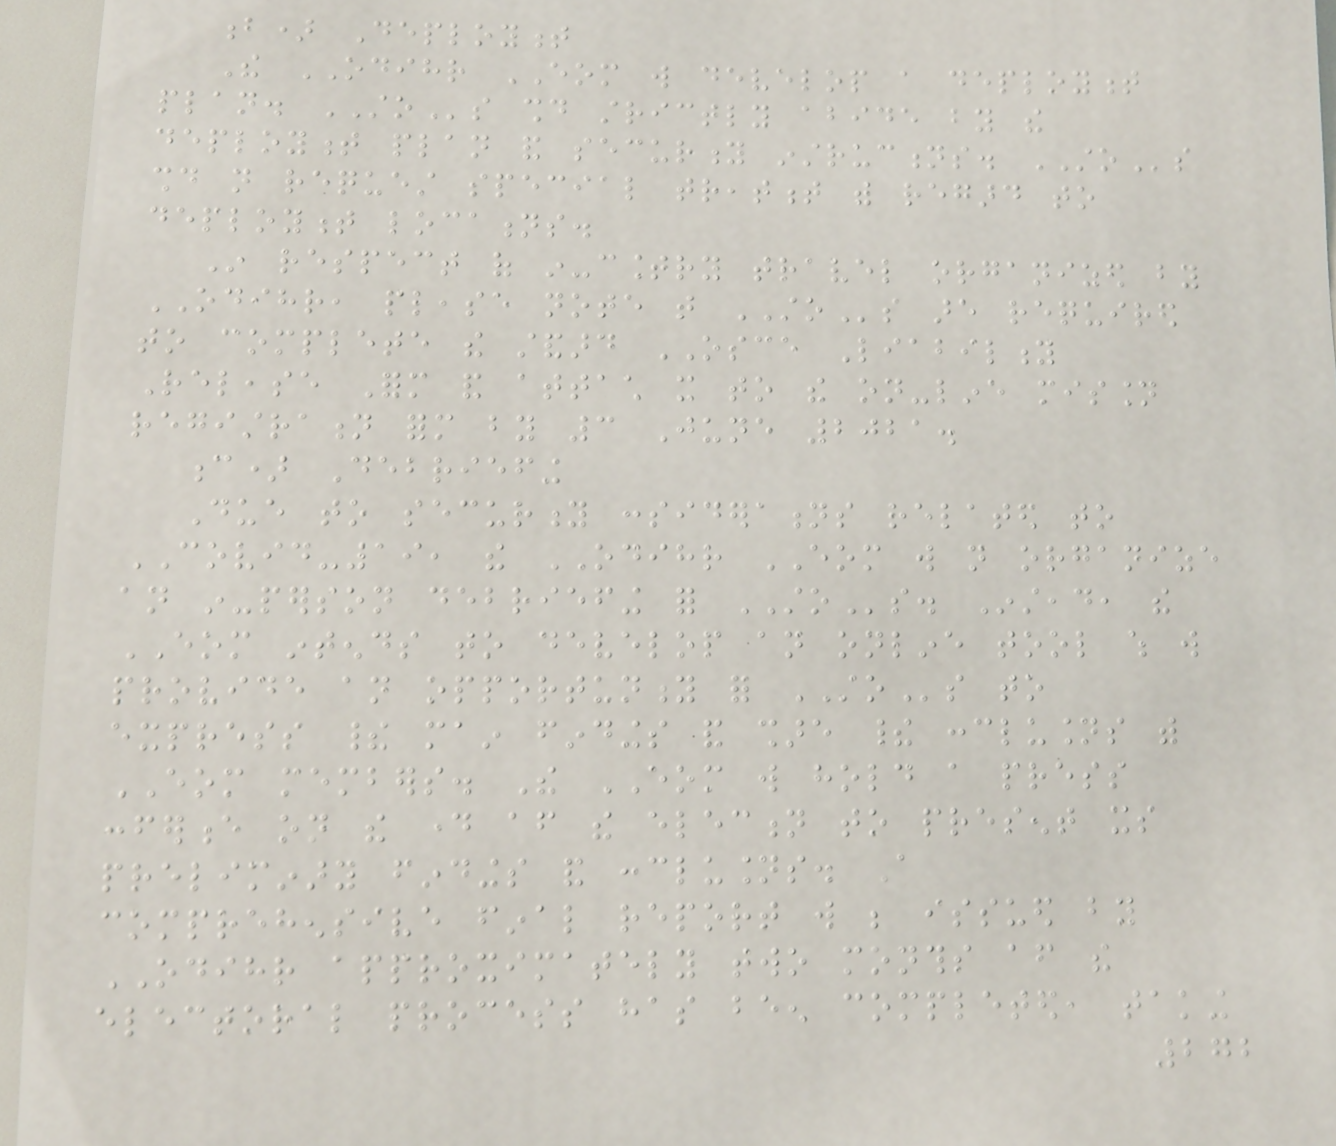b) Deployment
The ODIHR EOM will develop a deployment
plan. STOs should strictly abide by the
deployment plan and security instructions. STOs
should not request special treatment with regard to
deployment locations.
In respect of in-country travel organized by
ODIHR, please note that STOs are required
to complete the standard OSCE Liability
Release Form and attach it to the on-line mission
registration form by 3 June 2021.
c) Debriefing
Due to security considerations related to
COVID-19, the ODIHR EOM will not organize
an in-person debriefing for STOs. Instead, the
EOM intends to develop an online tool which will
provide an opportunity for STOs to
express their main findings and share their conclusions with
EOM members. The EOM will hold a press
conference on the day after the election to present its
preliminary findings and conclusions. A
comprehensive final report will be issued by
ODIHR approximately two months after the
electoral process has been completed, taking
272
